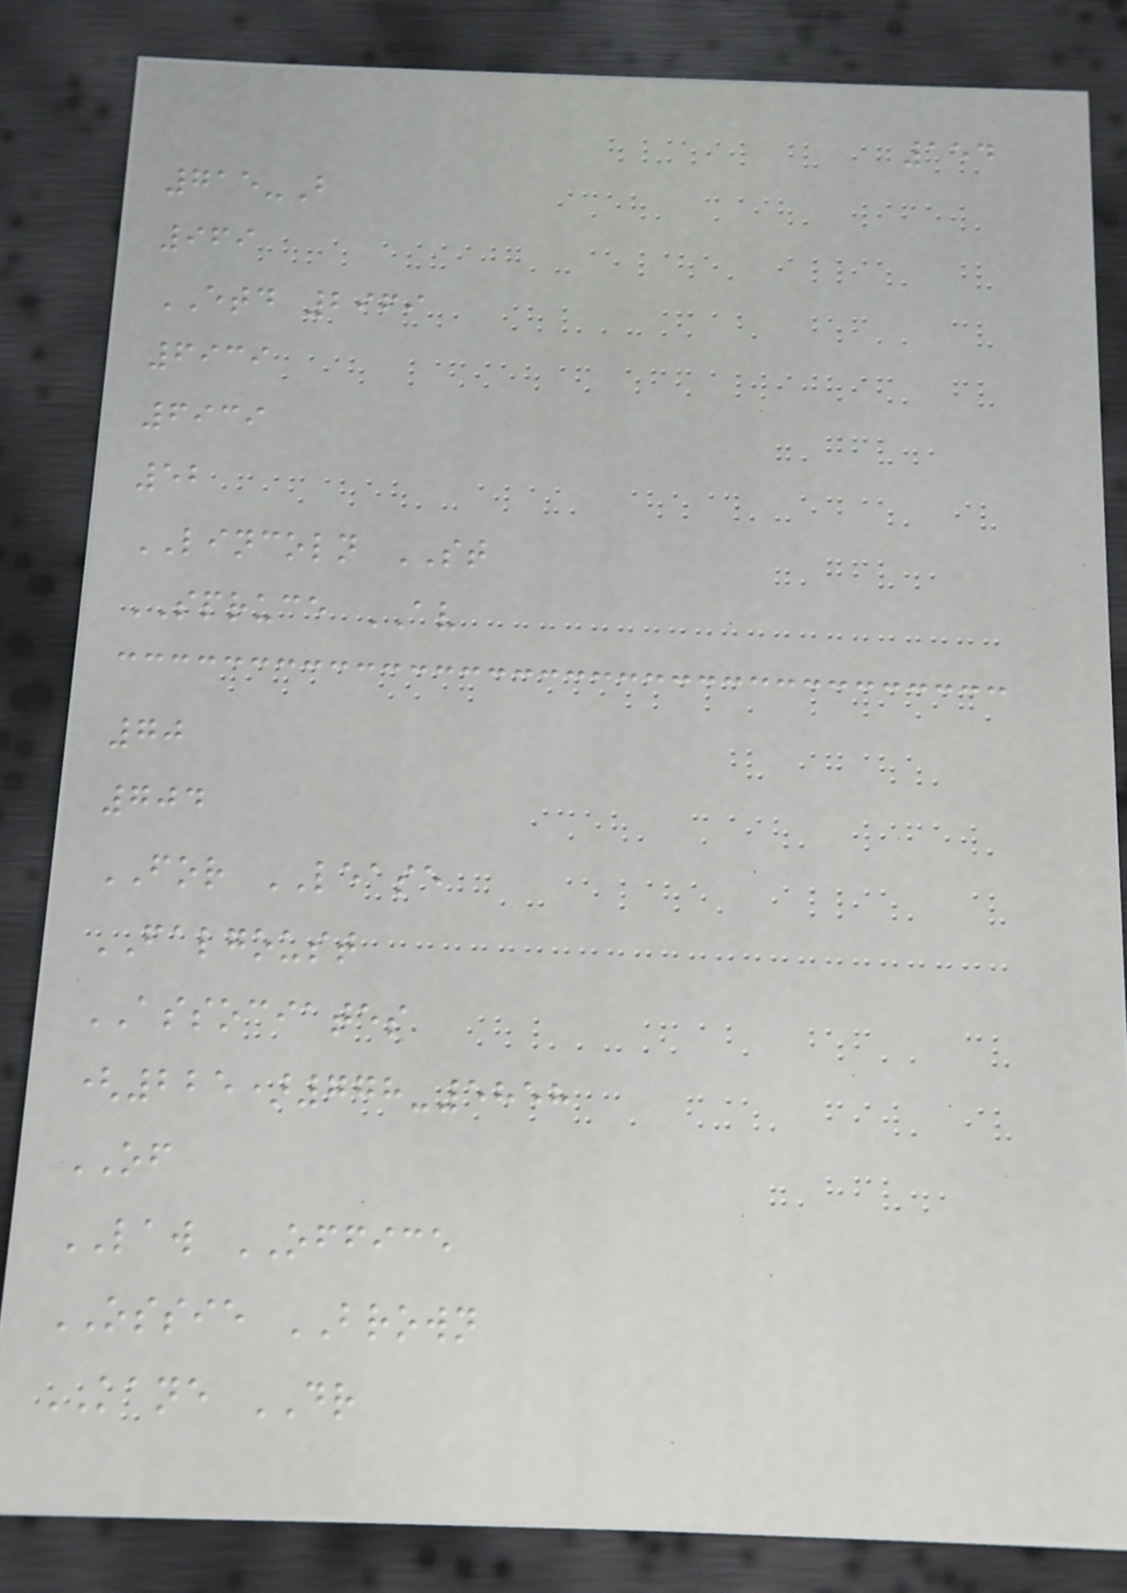154
715-B
969
ETD 2969
6939
6939
52
LINCOLN ST
SPRUCE AV
70
704
FOR LEASE
FALGOUST
ASSOCIATES
(225)778-5858
OF
LAW OFFICE
OSSIE BROWN
KANE DR
